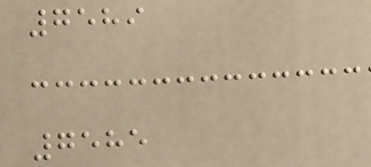7589
7585
